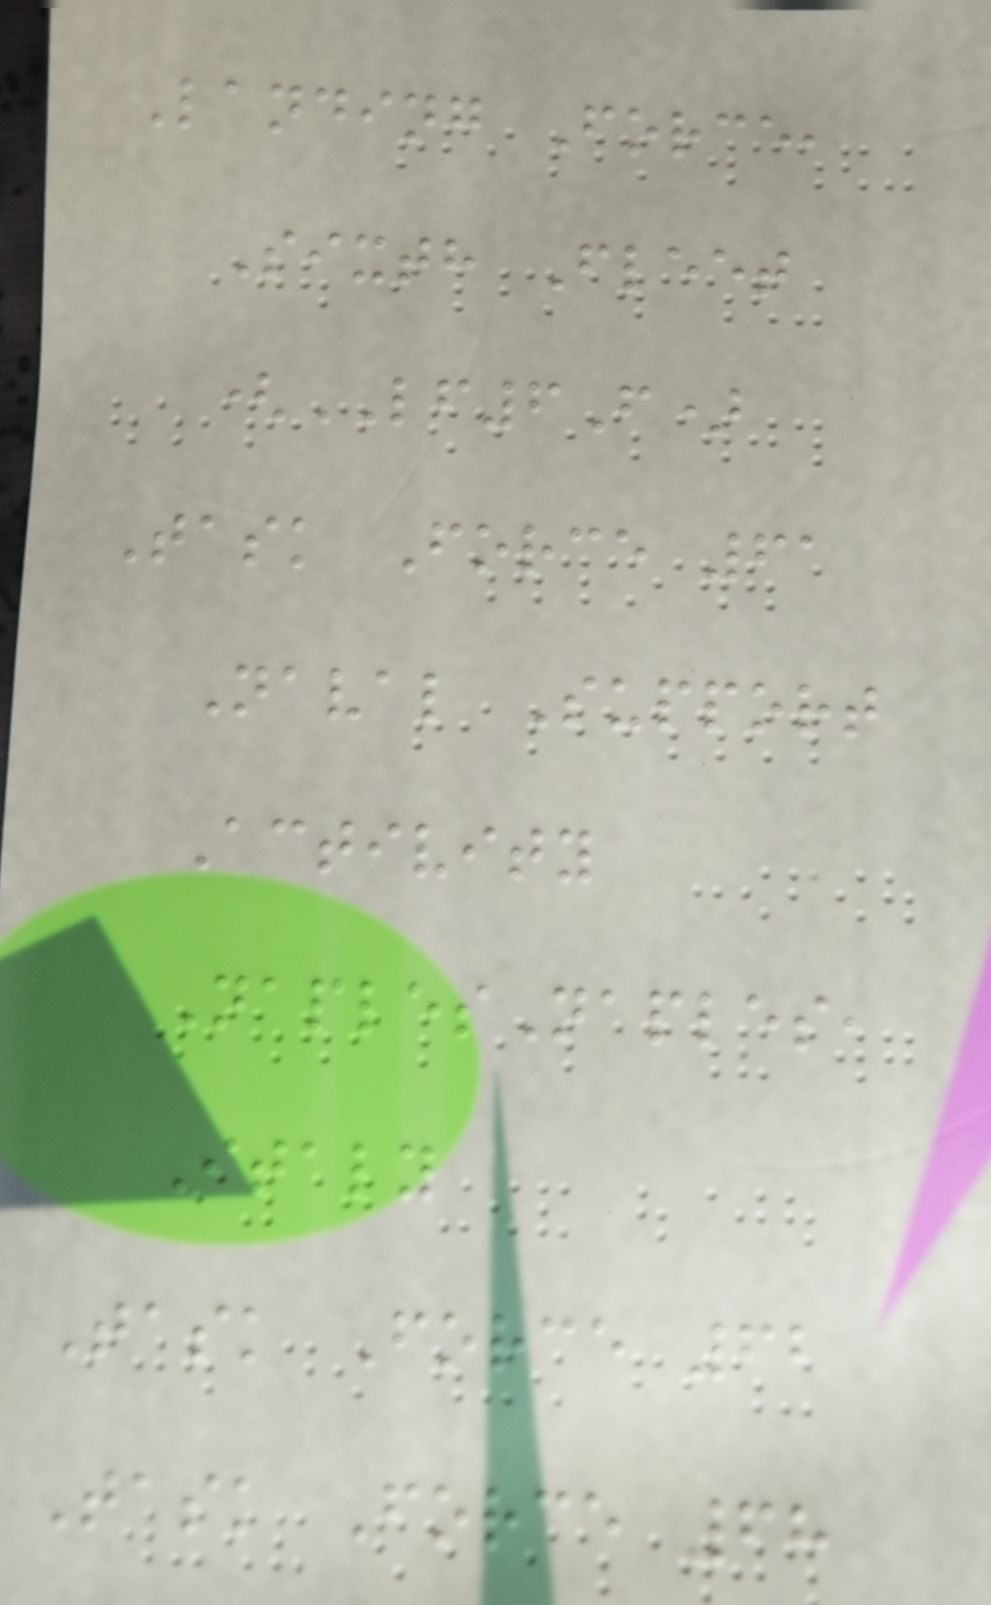Landing Force,
Sixth Fleet
(LF6F)
Task Force 61
Naval Support
Activity
NaplesNaples,
Italy
Task Force 62
Task Force 68
